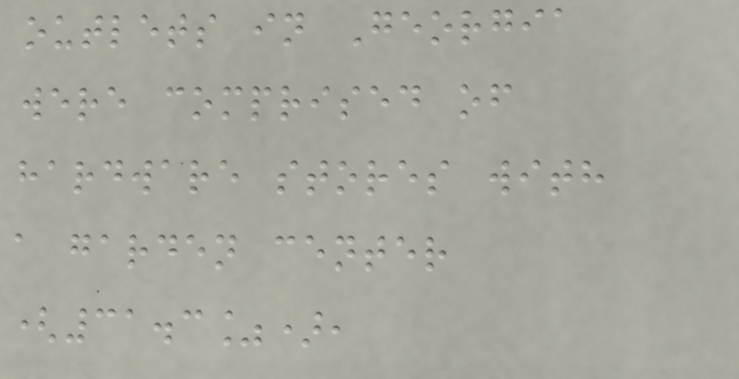outlets in Georgia
were comprised of
hardware stores with
a garden center
(31.3%),
